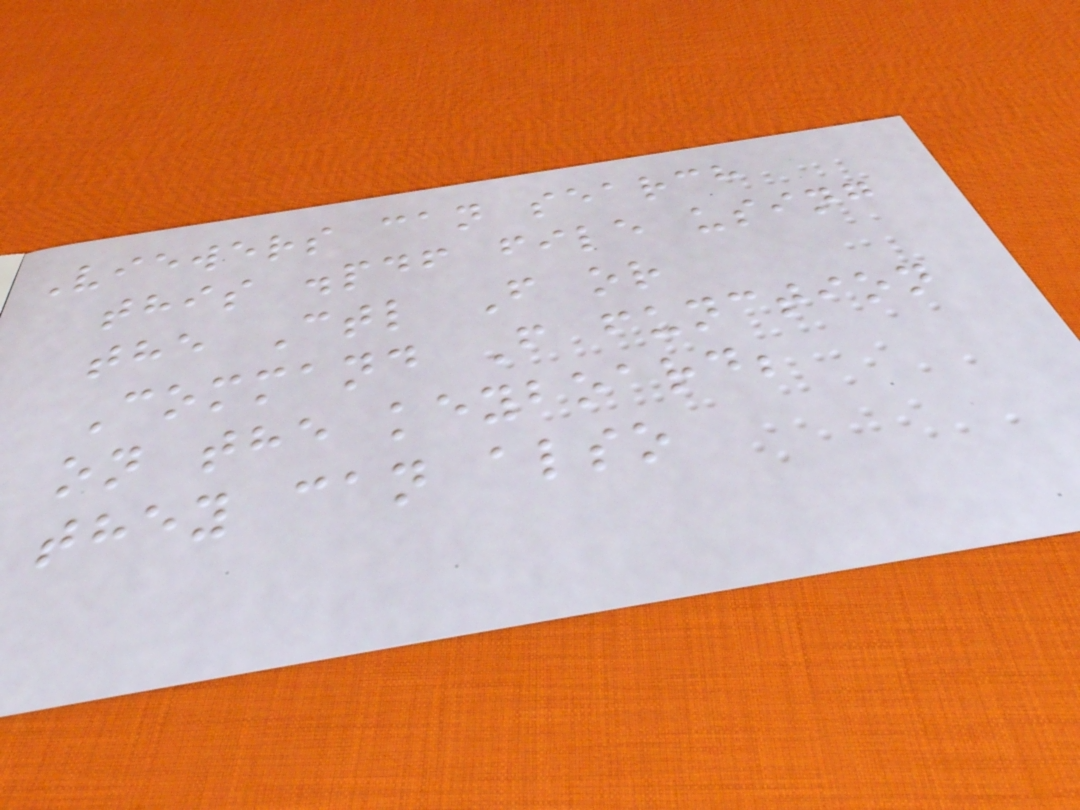Viewers can search
this .pdf file using
the Ctl F or
Command F function
on the keyboard;
they can also
